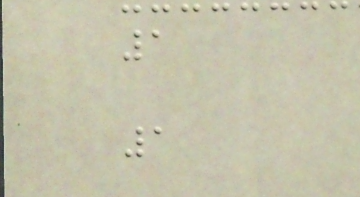1
1
